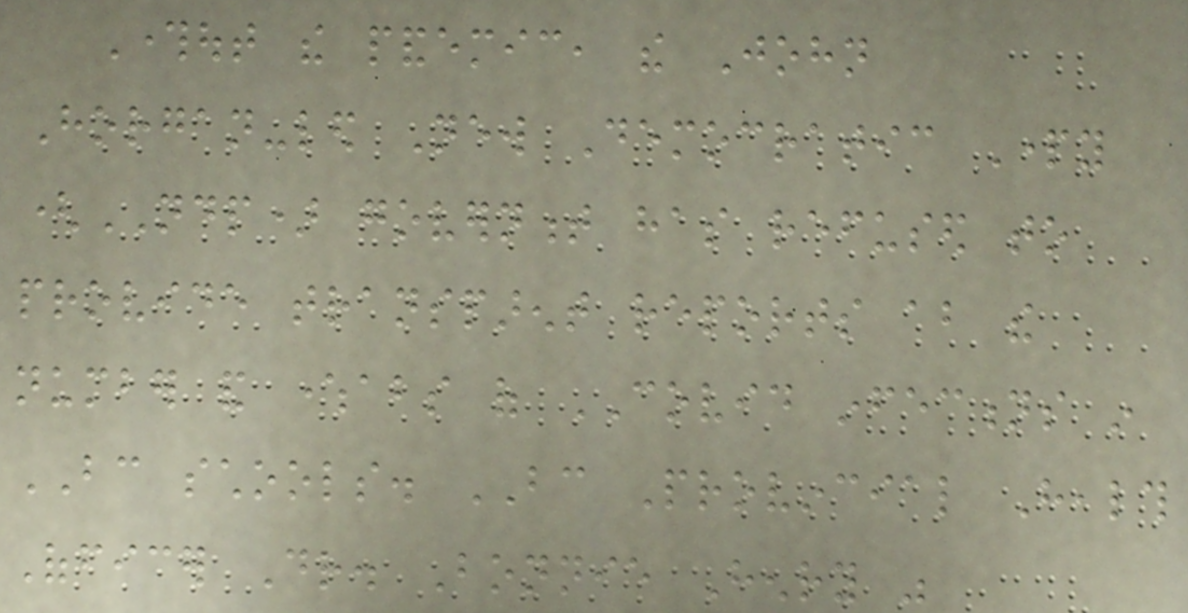Throughout the pandemic, the John
Horgan-led New Democratic Party
(NDP) government has refused to
provide transparent reports about the
number and whereabouts of COVID infections in
BC schools. BC Provincial Health
Officer Dr. Bonnie Henry was
